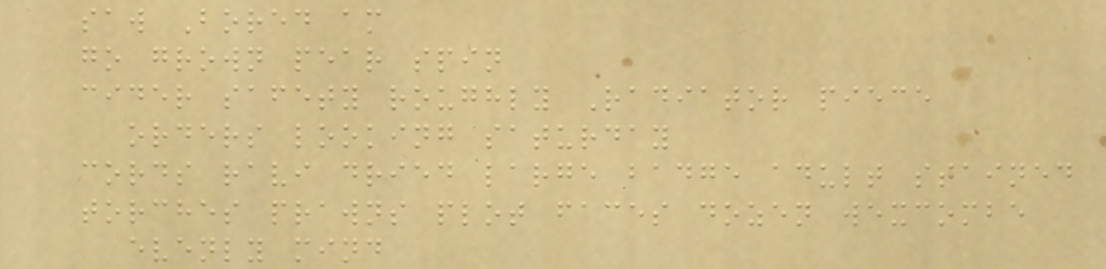saw Bored am
go grown pear spin
cider safety roughly Radiator piece
orders looking saturday
cords ravi dried large badge adult stained
torches prawns plot faces dozen wexcombe
evenly mind
